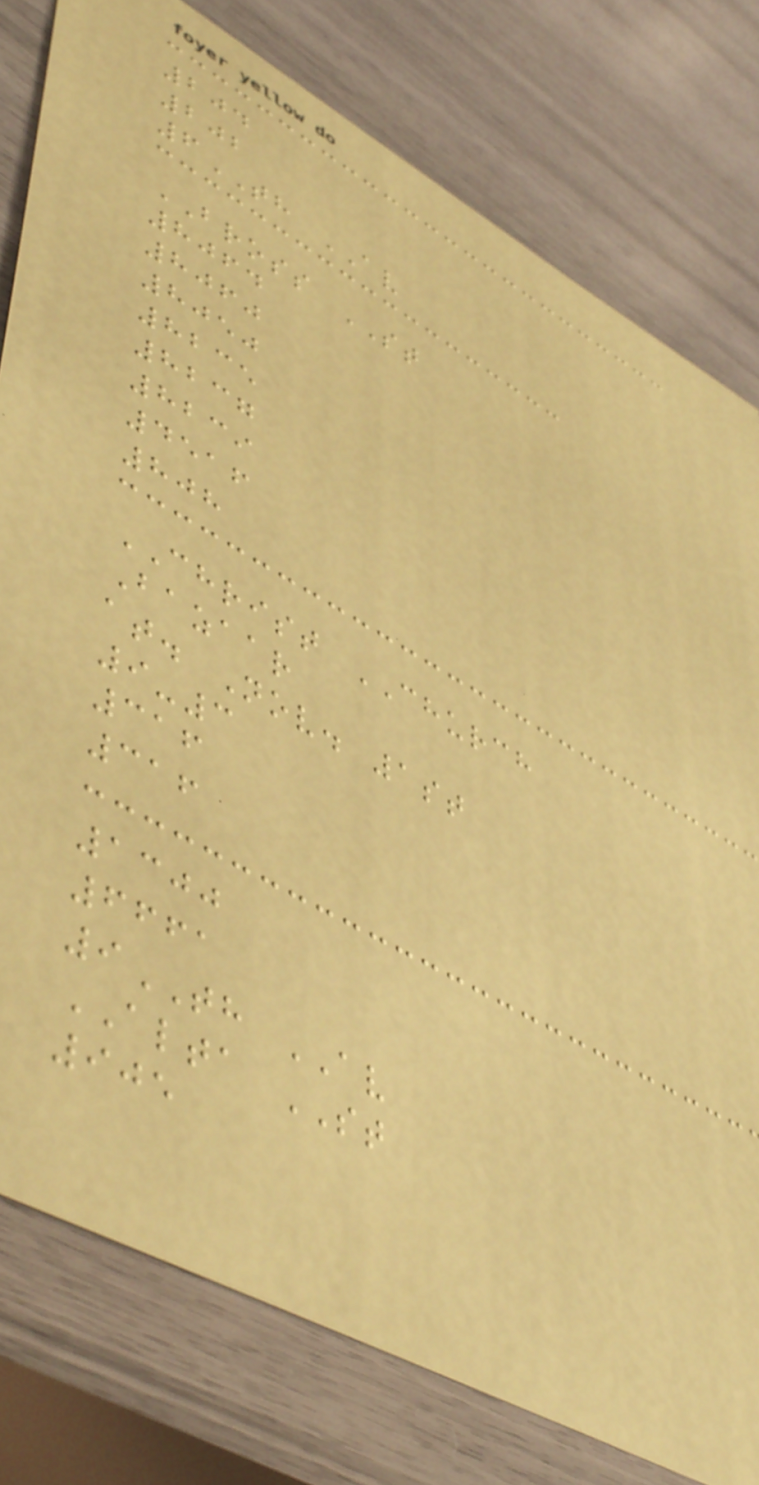204
202
6TH AV
BROSS ST
8064
8060
8050
8235
8237
8239
4516
808
CHRIST CHURCH
Bazaar
at. Nov. 1st
9-3
316
316
1300
6661
9TH AV
ALTA ST
905
